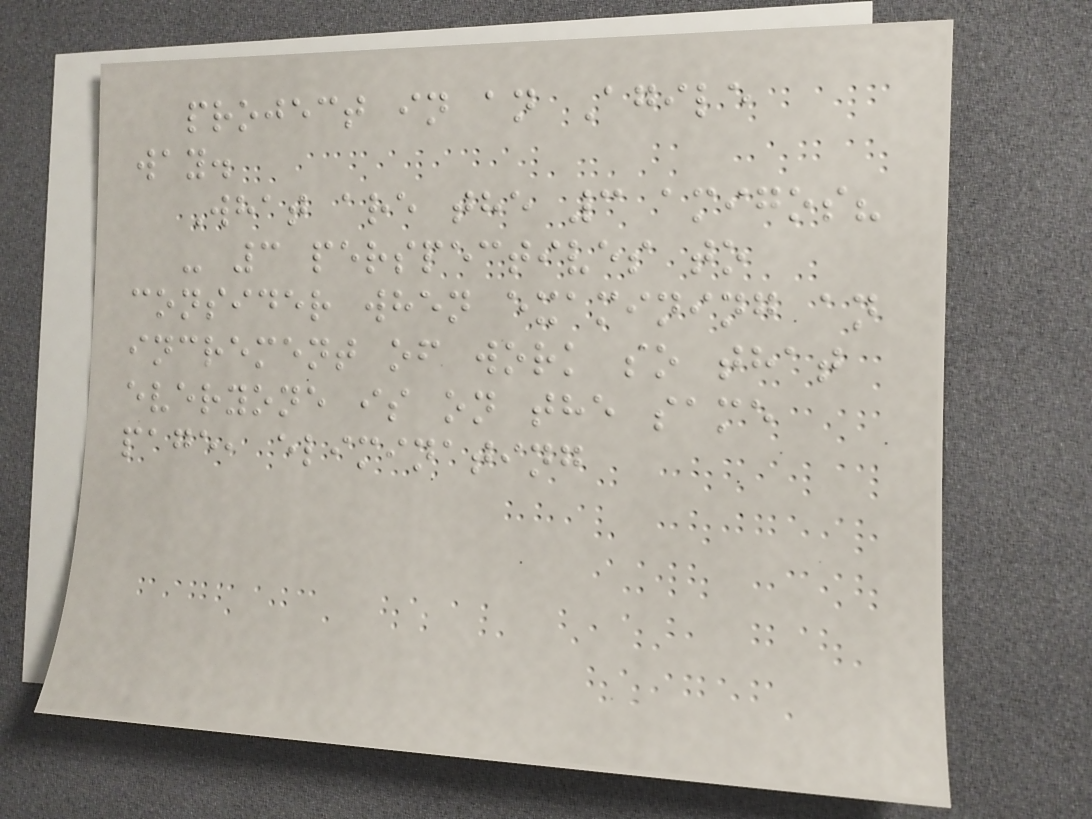project in an Agile
way.
What are the 3 amigos?
- 3 perspectives to
consider when examining an
increment of work so that
everyone is on the same
page, eliminating
